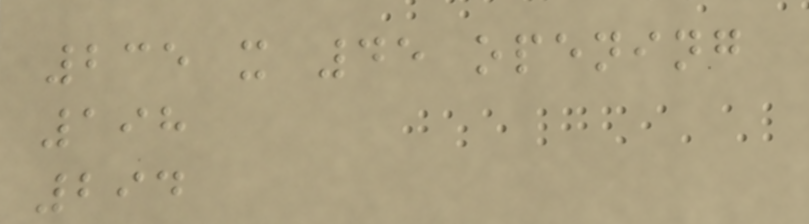235 x 45 opening
198
294
